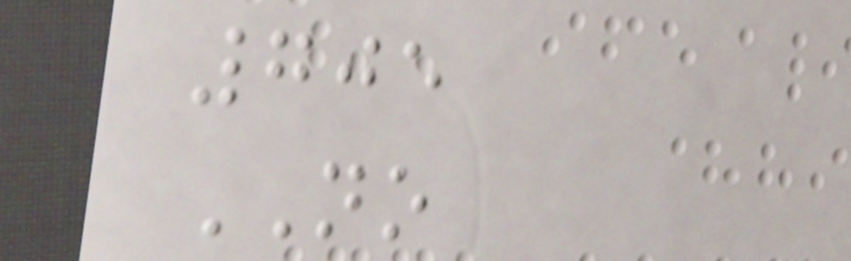705
NO
